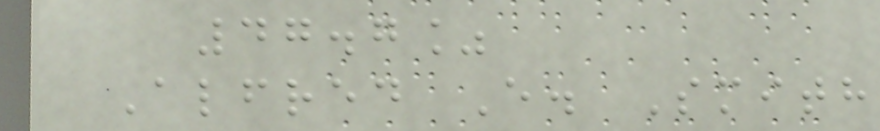47.7%
Alfred E. Smith
